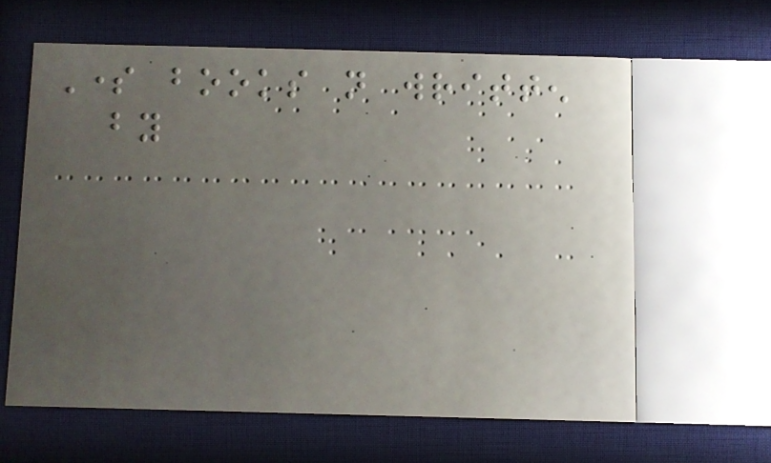Some books not written
by
